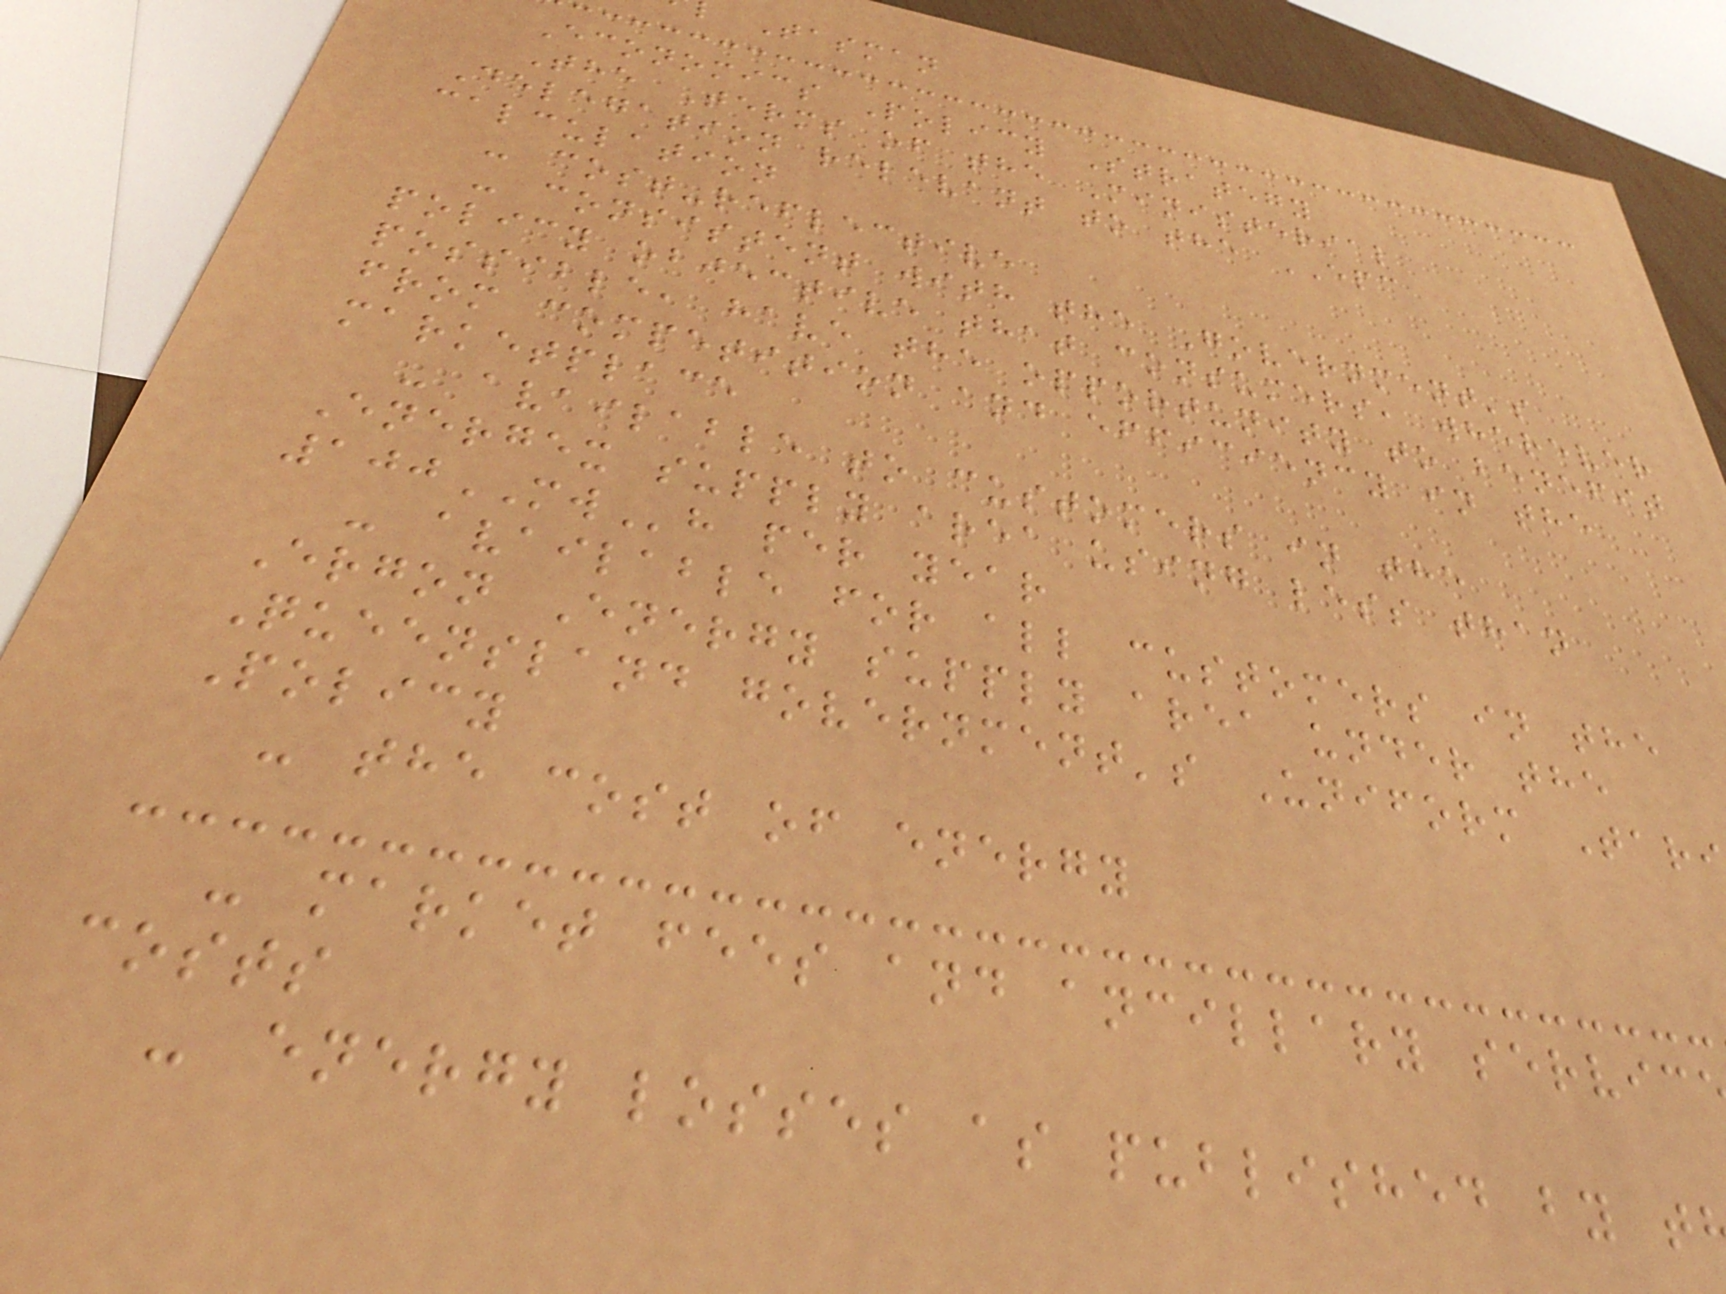Tasman
Economics Policy Strategy
The Terms of the Ministerial
Delegation relevant to the EPC
calculation
- cost-reflective
- consistent with the Government's
policy objective that consumers, wherever
possible, have the opportunity to benefit
from competition and efficiency in the
marketplace
- available to customers in the
Energex supply area using less than
100MWh per year
- available for all customers in the
Ergon Energy supply area under the
Queensland government's Uniform Tar
Policy
- the cost of energy
- market fees and ancillary servic
costs
- energy losses as published by t
